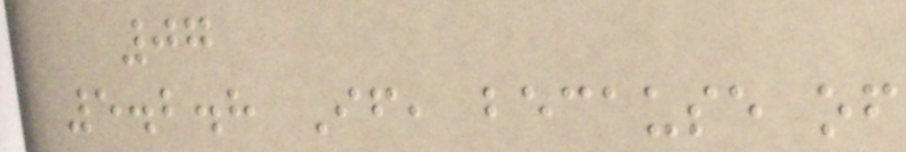07
5.2.8 If, because of
